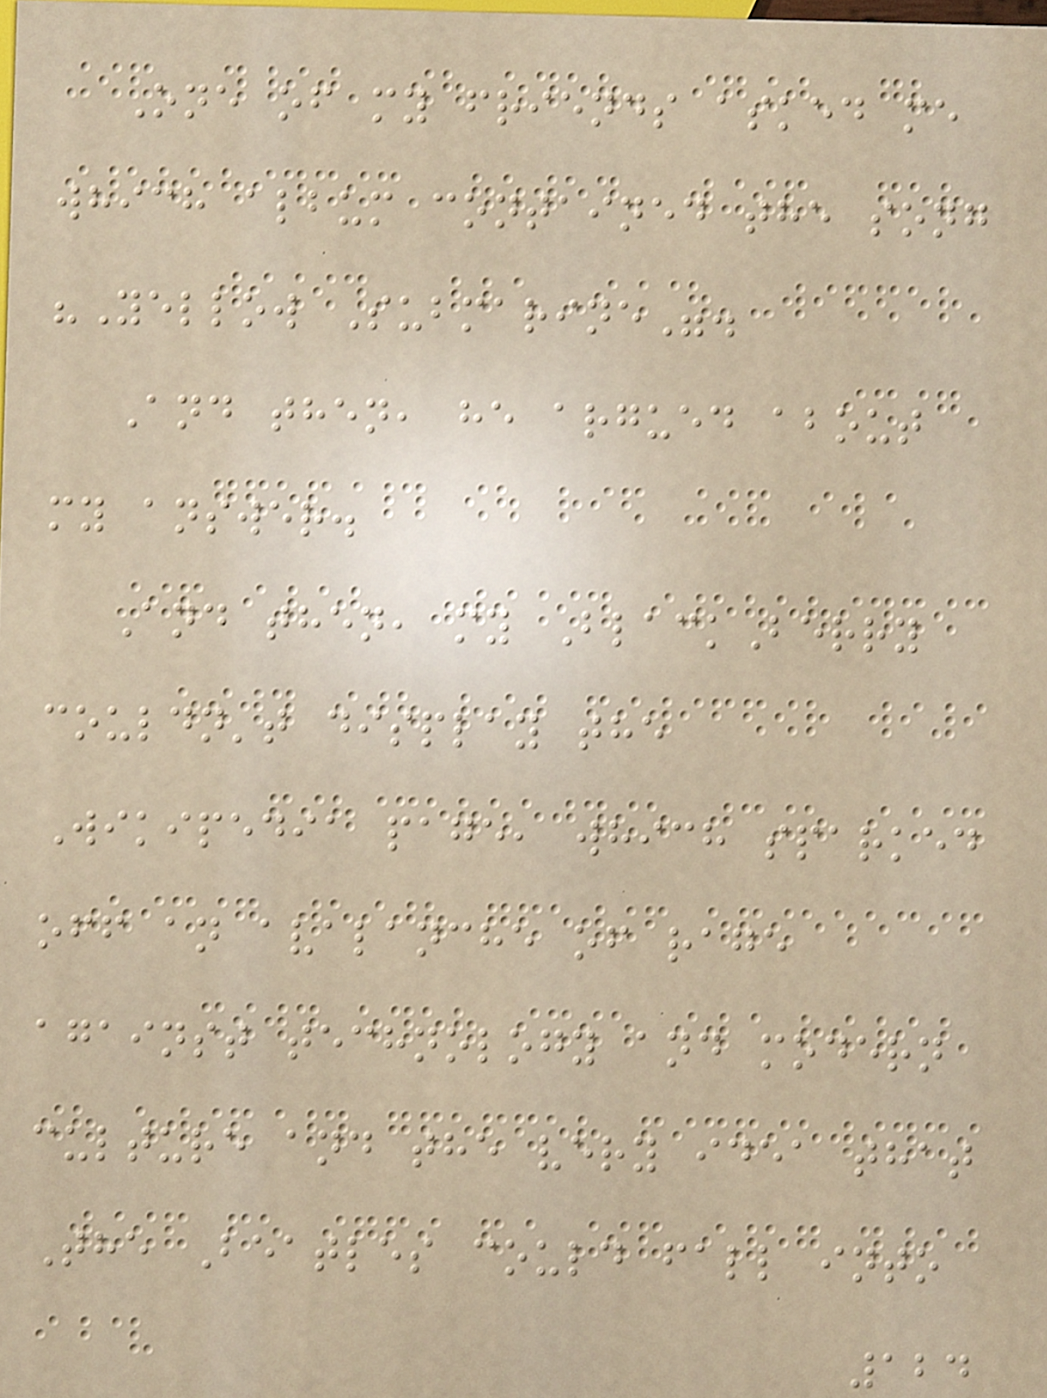One of my friends asked me
which album contained the song
"Yellow Submarine".
And then, he argued about
my answer.
And then, my BlackBerry
couldn't display the
Wikipedia page, which sparked
off an avalanche of rage
against technology and modern
culture and the very idea that
The Beatles could fall into
124
